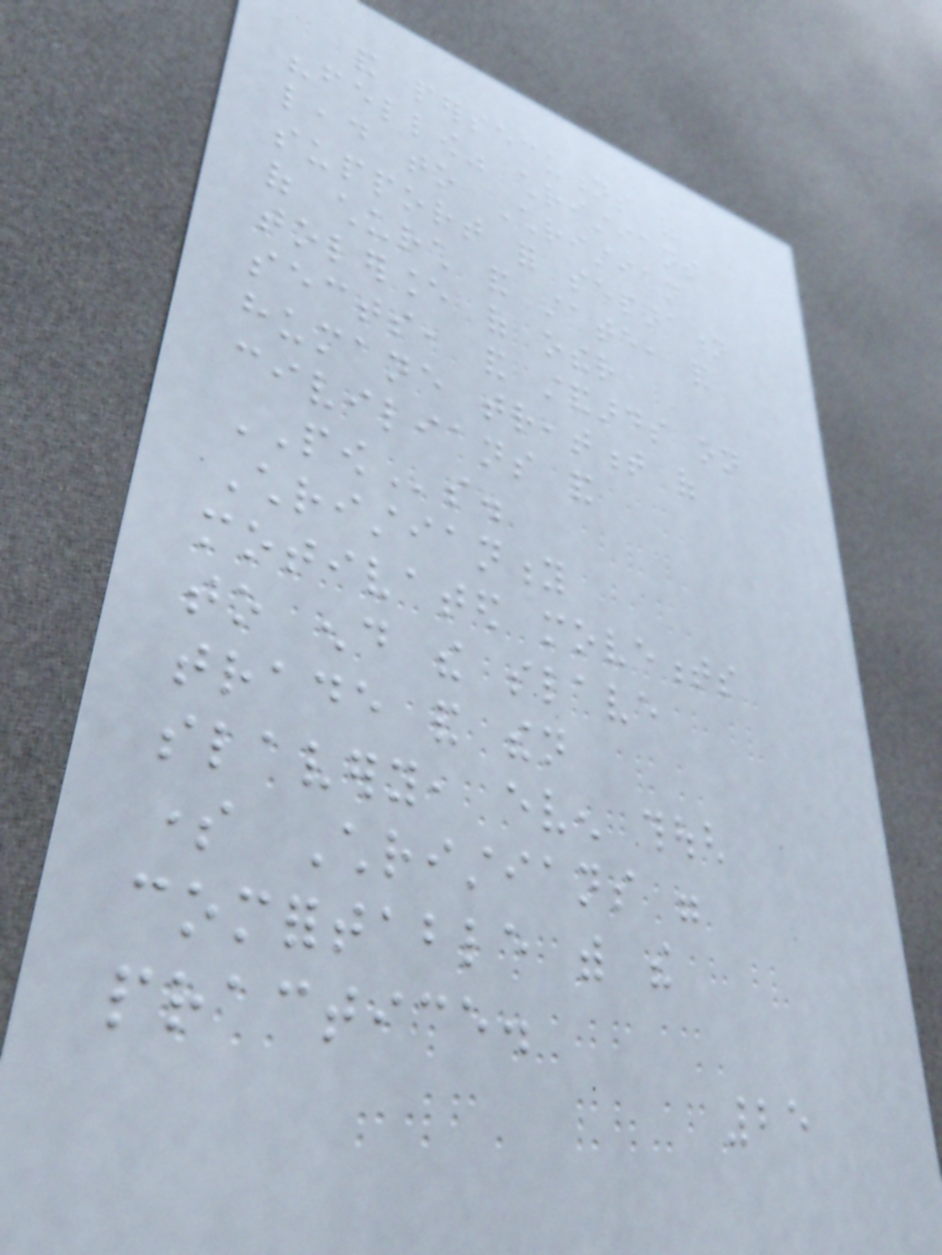and persecutions of
"fellow" christians
lead to Christian
support for separation
of church and state, and
tolerance of other
sects, and standards on
humane treatment of
civilians and
POWs.
Christianity
motivated movements
to end the slave
trade and then
slavery, even though
some Christians were
comfortable with the
practice.
25
